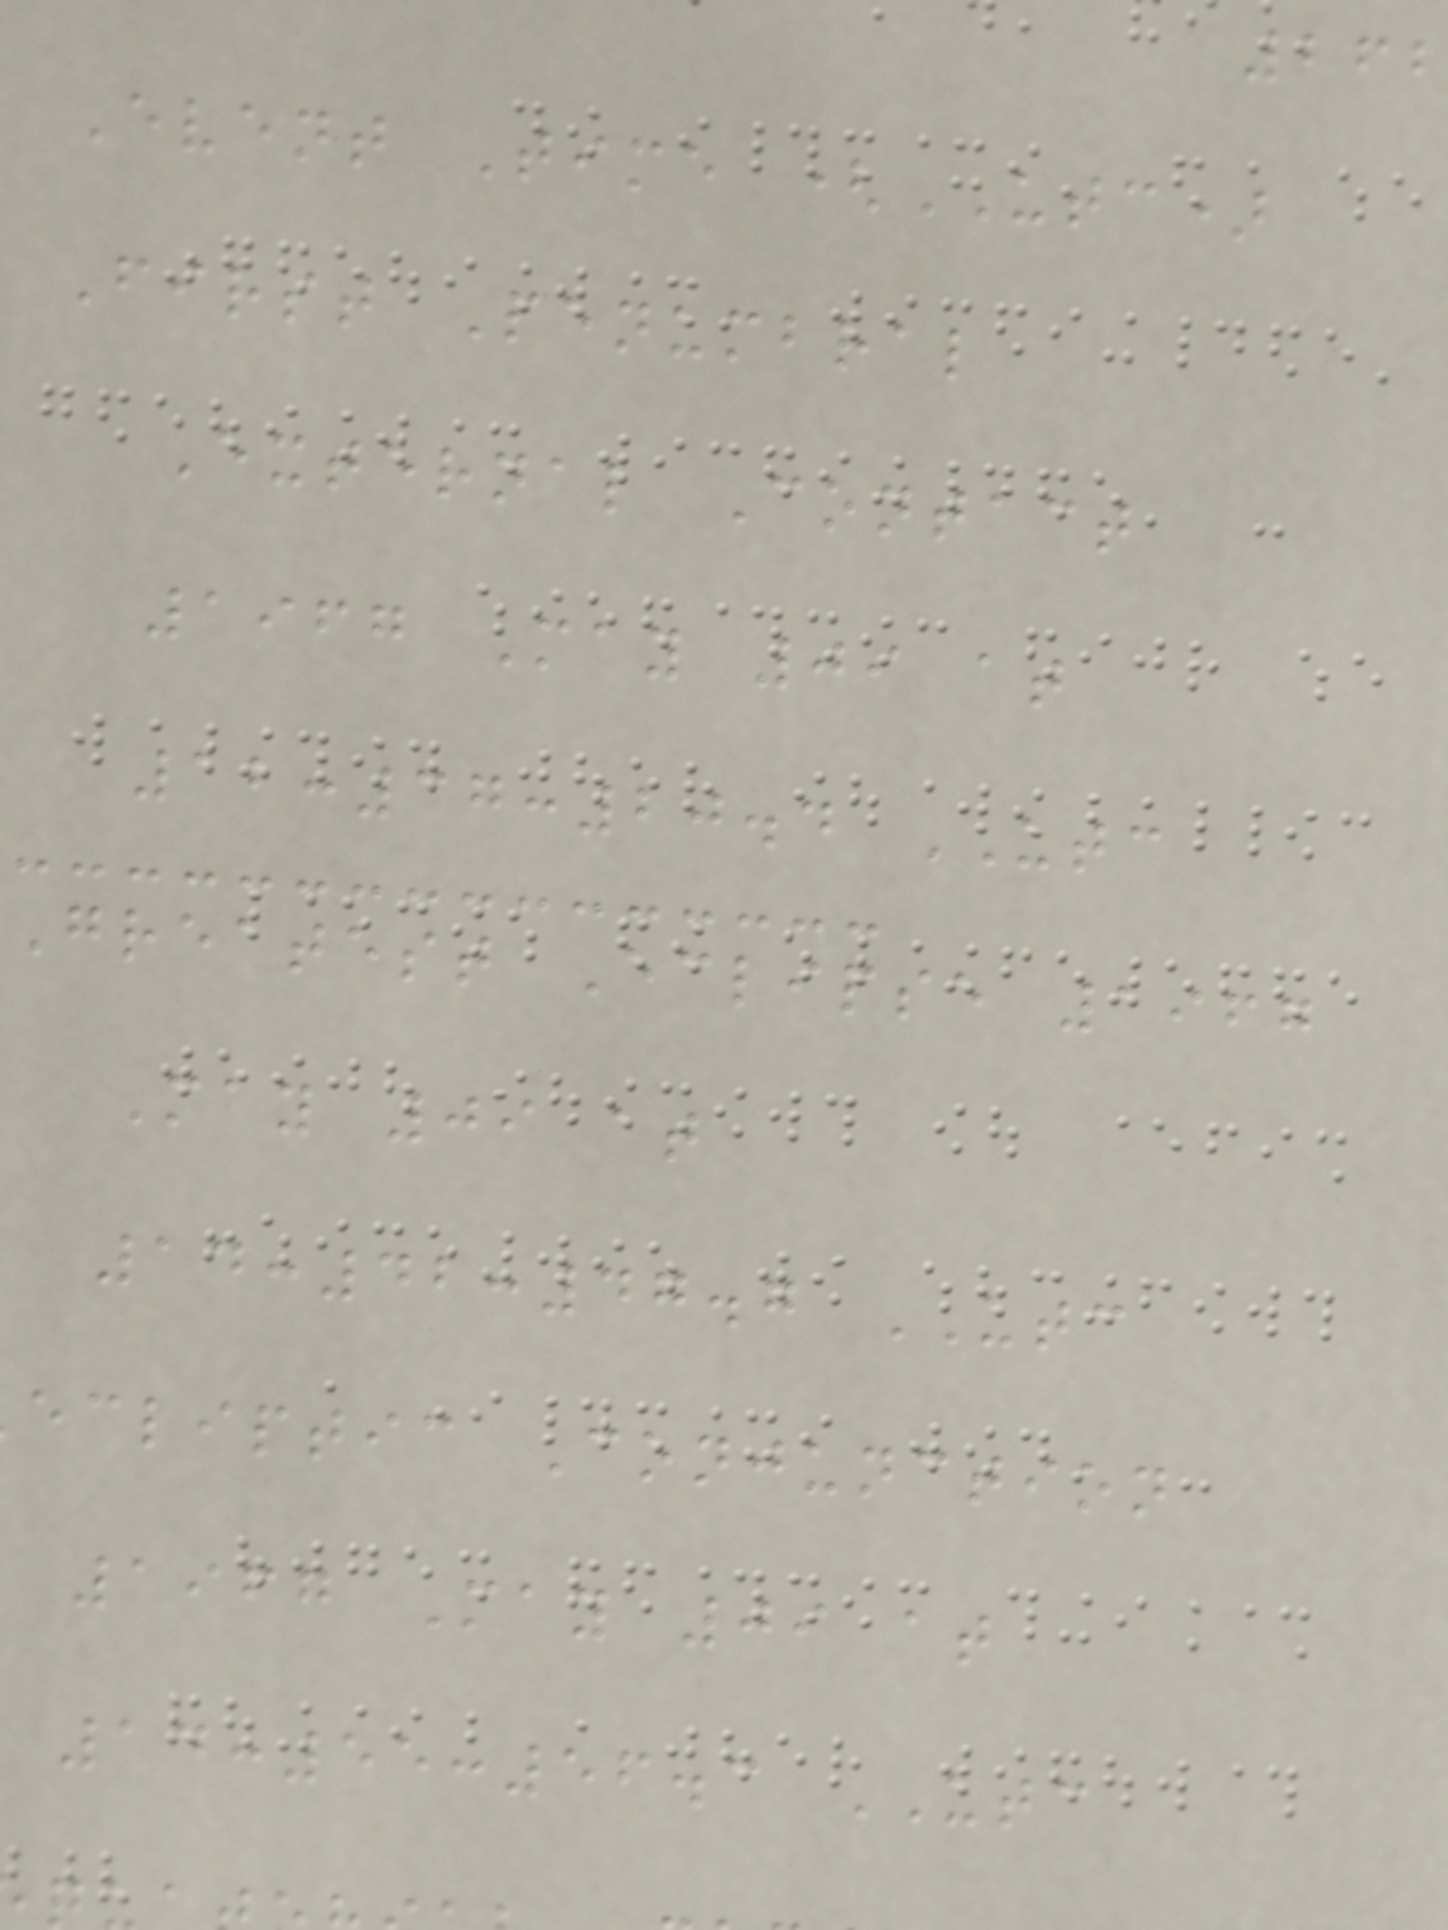262
Event Time (UTC)
First Penumbral
External Contact
1967 May 09 at
12:37:20.4 UTC
Greatest Eclipse 1967
May 09 at
14:42:47.7 UTC
ecliptic Conjunction
1967 May 09 at
14:55:56.3 UTC
